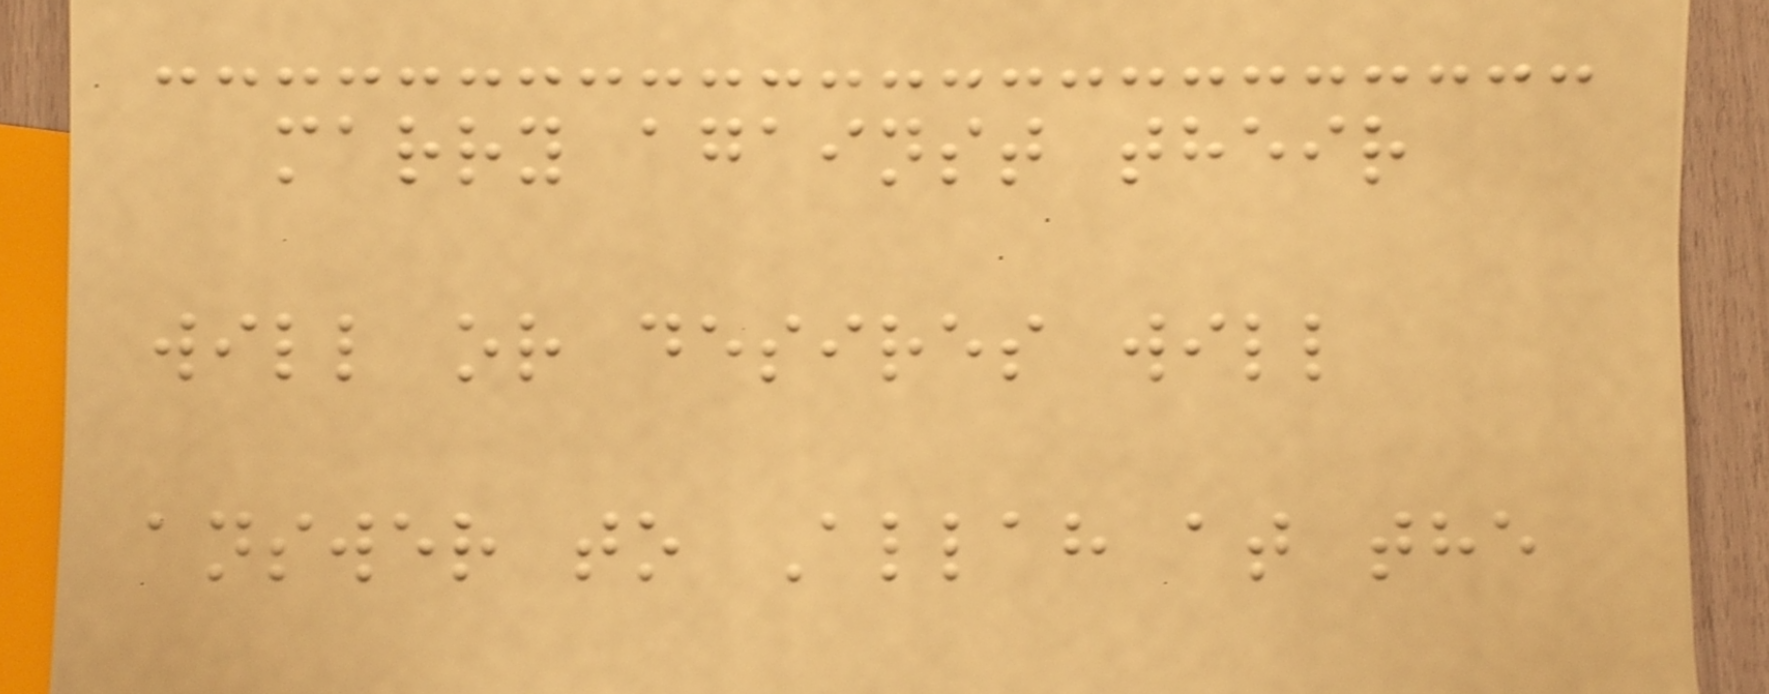marry against their
will or desires will
answer to Allah at the
